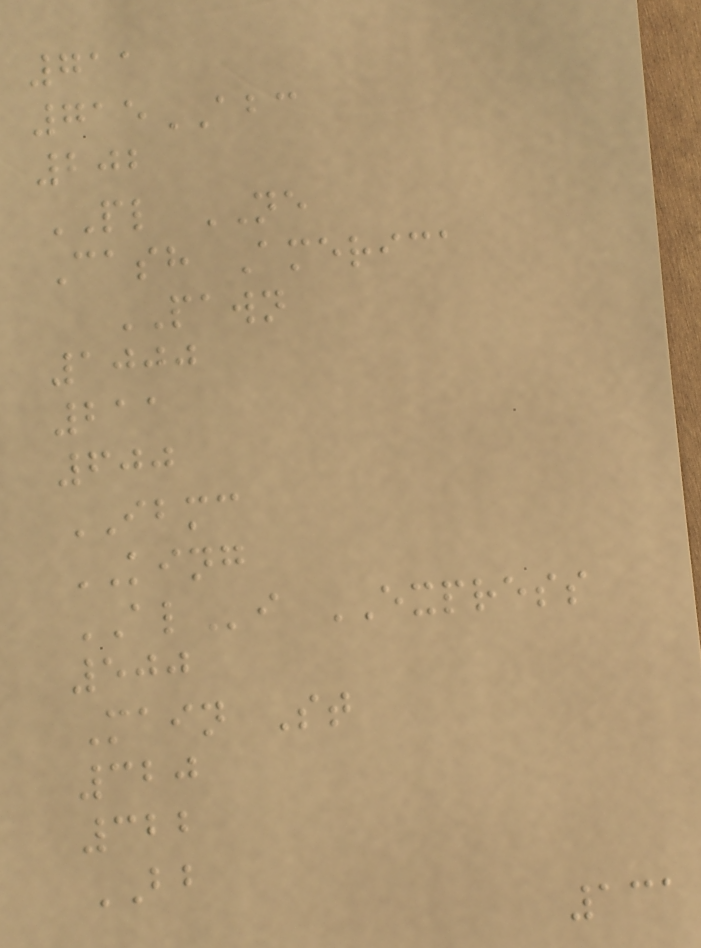711
715ABC
202
PL NE
Cash America
PAWN
1000
211
600
IBMC
KING
ALi EXPRESS
500
Main St
320
322
BB
131
